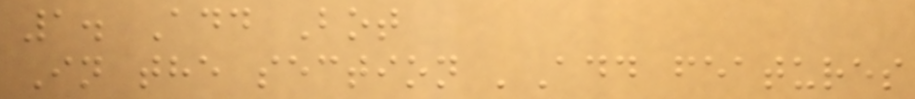1. Add Bot
In the section 'Add features
